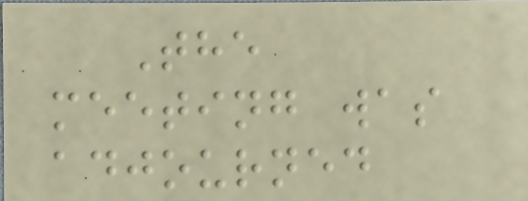The
meeting was
adjourned
